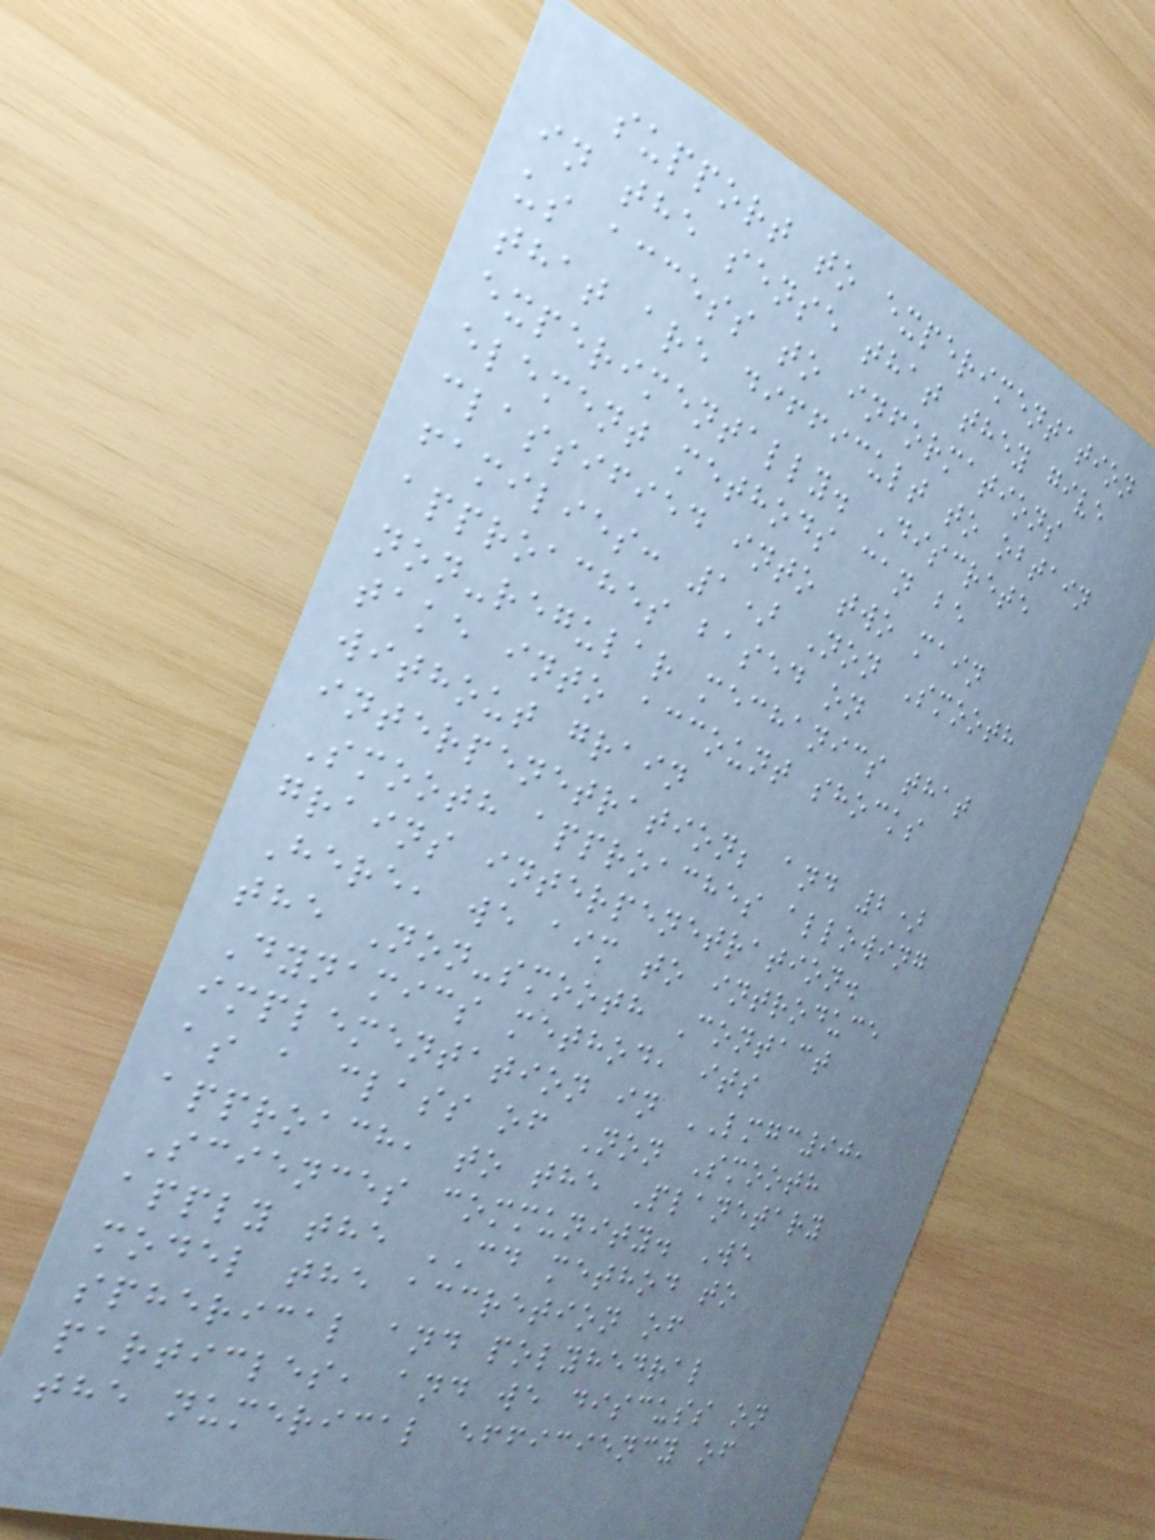support to experimentation
in the sense that they give
us access to informations
that are difficult to obtain
experimentally. Discrete
element methods can be
classified into two main
families: 1) Non Smooth
approaches based on
non-regular mechanics that
take into account shocks
without grain
interpenetration; and 2)
Smooth approaches allowing
grains interpenetration.
Here, we aim to introduce
the Non-smooth Contact
Dynamics method, its
implementation in LMGC90,
as a class of Non Smooth
approach, to the Planetary
Sciences community. We
apply the CD method to
model the accretion of
spherical and polyhedral
particles, and we discuss on
the numerical efficiency of
